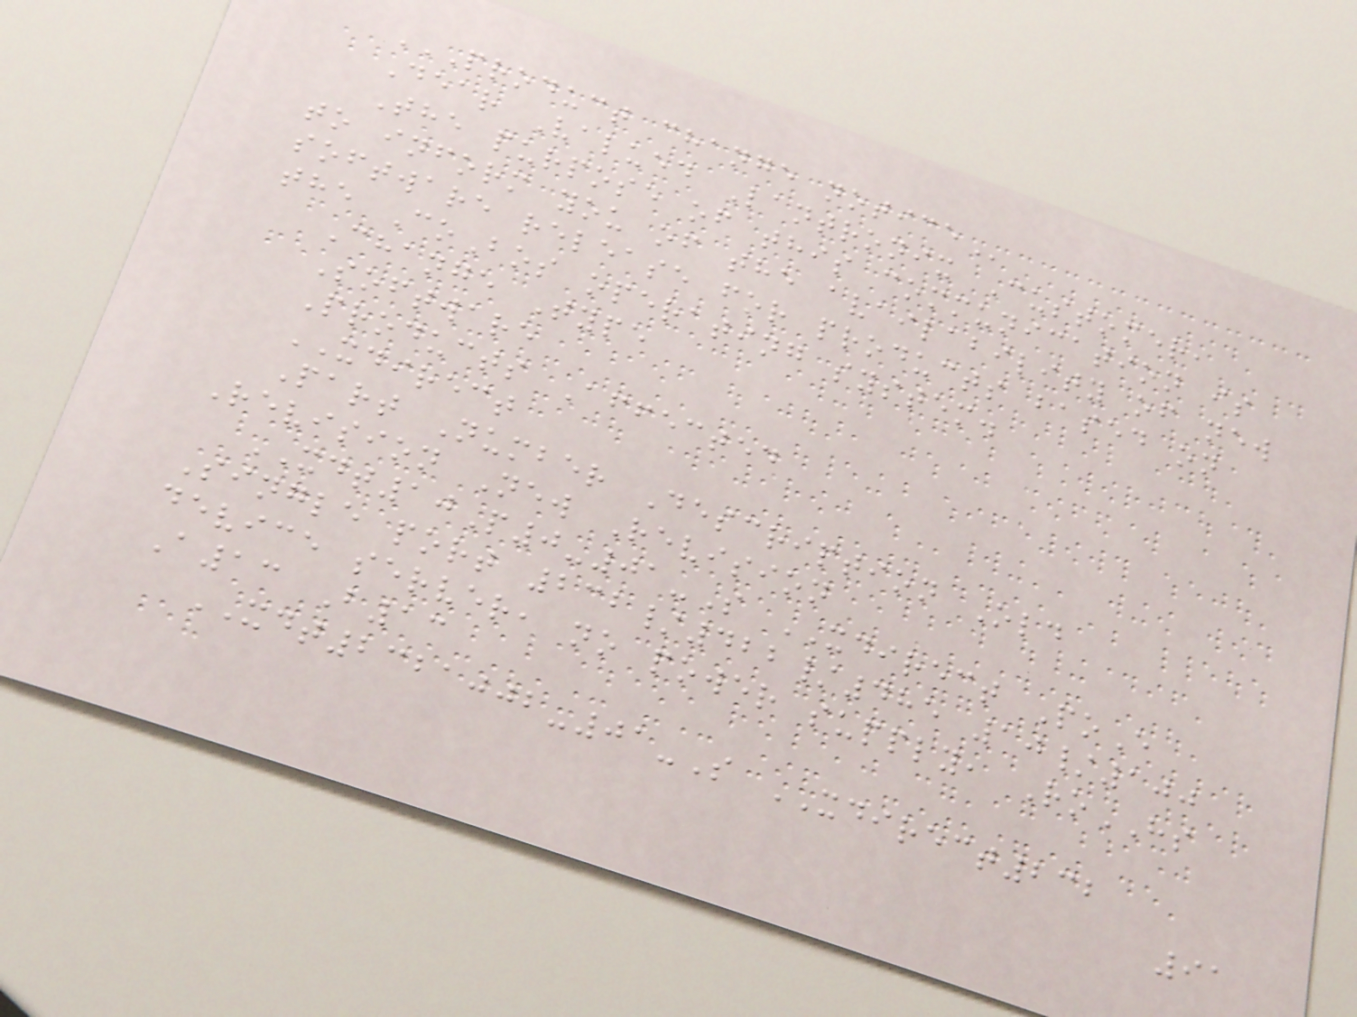PRODUCT CHANGE NOTICE
Dear Valued Lantronix Customer,
The purpose of this communication is
to inform you of the availability of new
software release for products based on
the CoBos operating system.
Change Type
Software
Products Affected
XDIRECT
Part Number Description Old
Revision New Revision
XDT10P0-01-S XDIRECT PoE
Single port 232/422/485 10/100
device server, no power supply, RoHS
A13 B13
XDT2321002-01-S XDIRECT232
91
